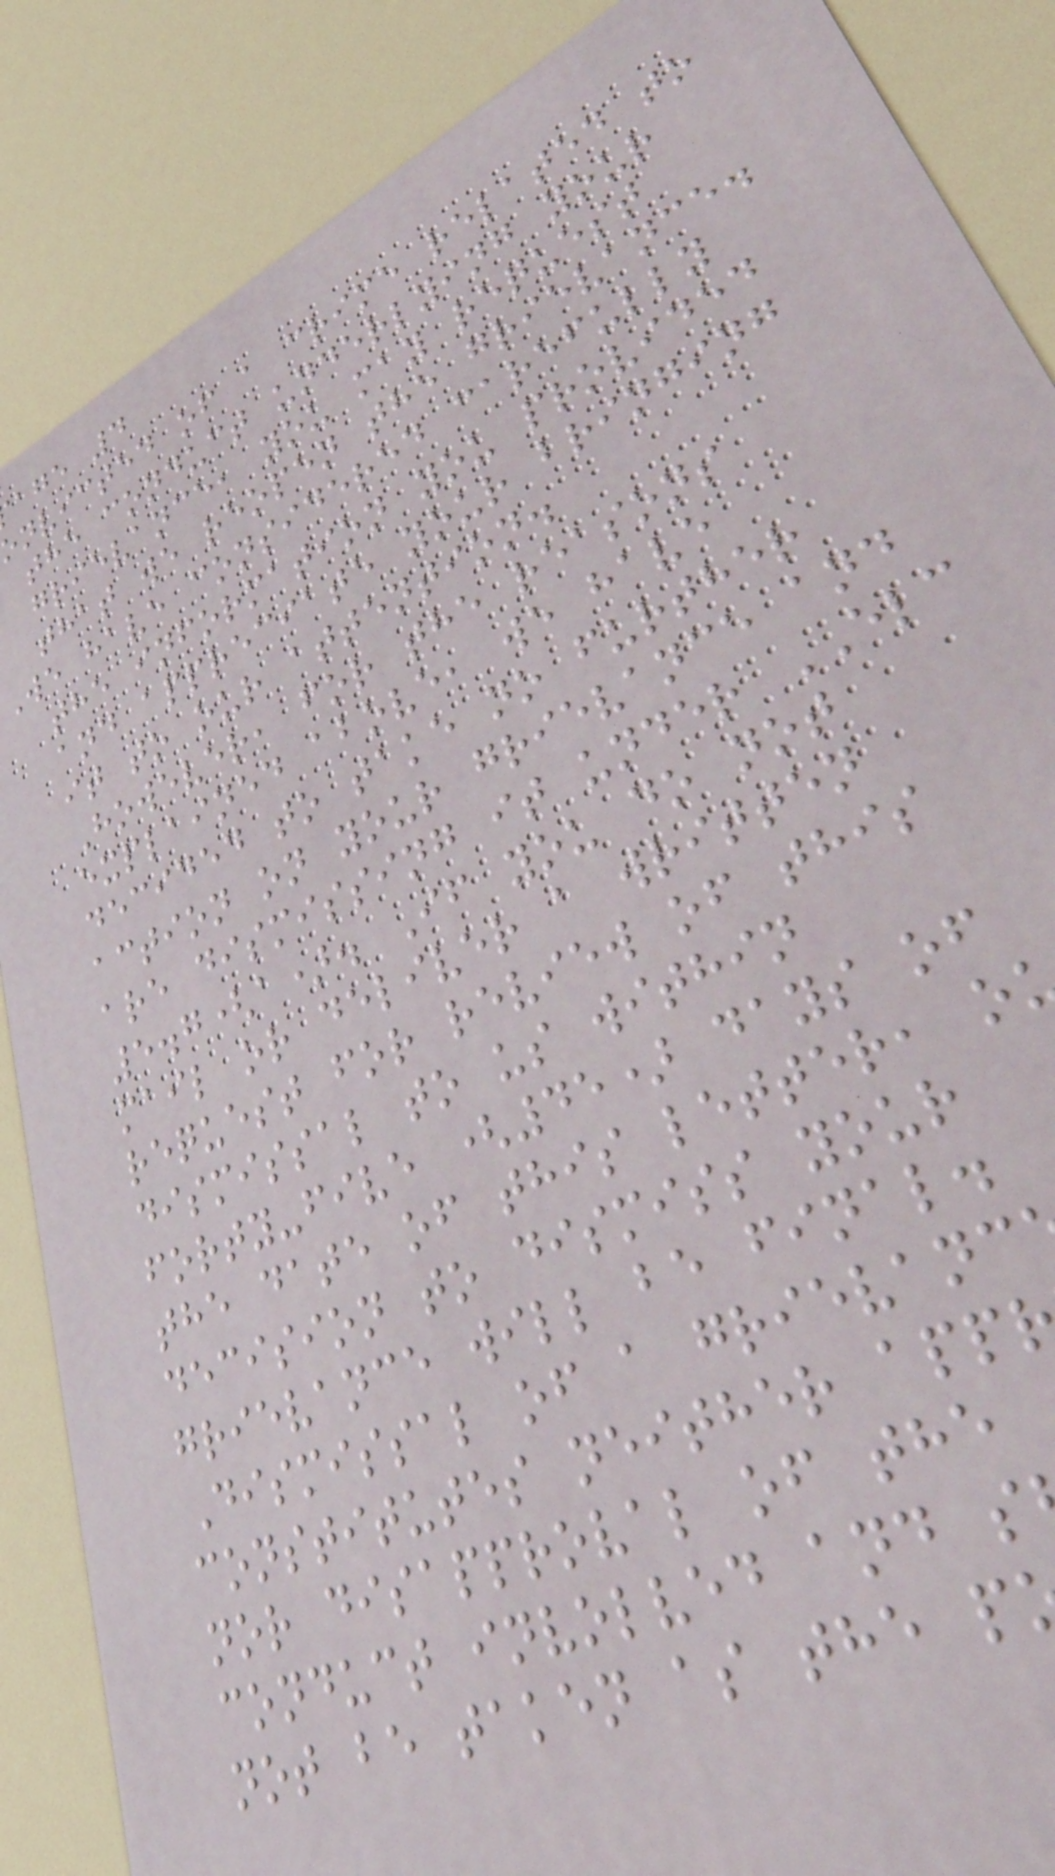age 4
nvicted of a crime related to
the conduct underlying your
grievance, you may request
that we reopen the grievance.
We have considered carefully
the information you provided
and appreciate your bringing
it to our attention.
However, for the reasons
explained above, we have
decided to take no further
action on your grievance and
are dismissing it under ELC
5.7(a). If you do not
mail or deliver a written
request for review of this
dismissal to us within
forty-five (45) days of
the date of this letter, o
decision to dismiss your
grievance will be final.
Dismissal of a grievanc
constitutes neither app
nor disapproval of the
conduct involved and s
not be taken as the p
